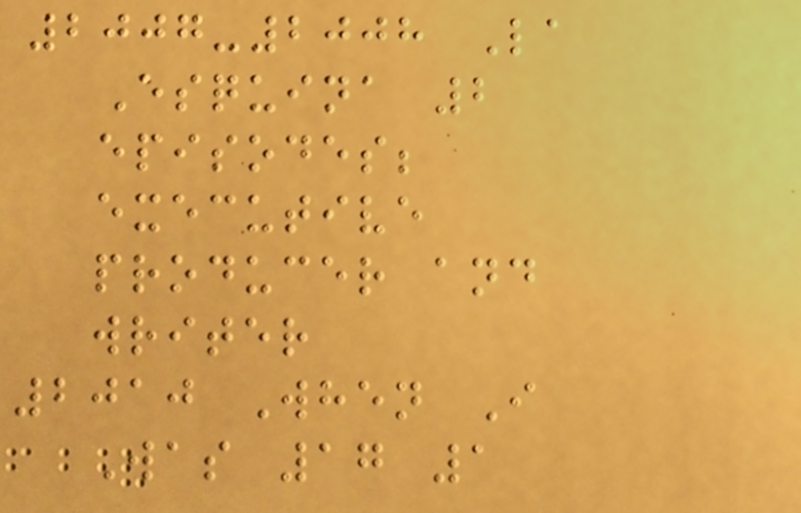2007-2008 La
Esquina 2
episodes;
executive
producer and
writer
2010 When I
Was 17 1
